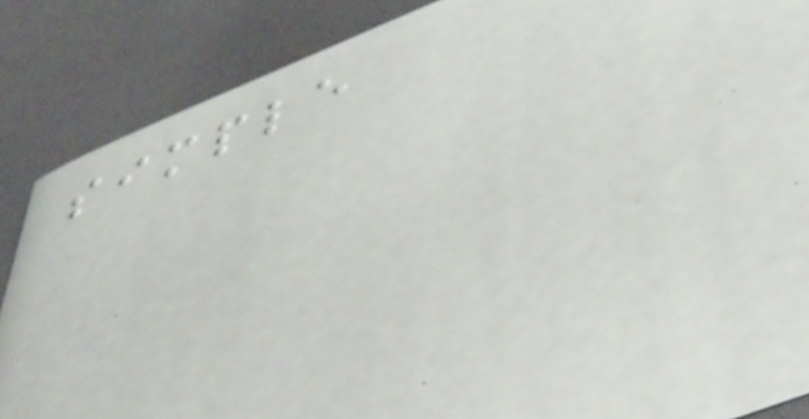simple
